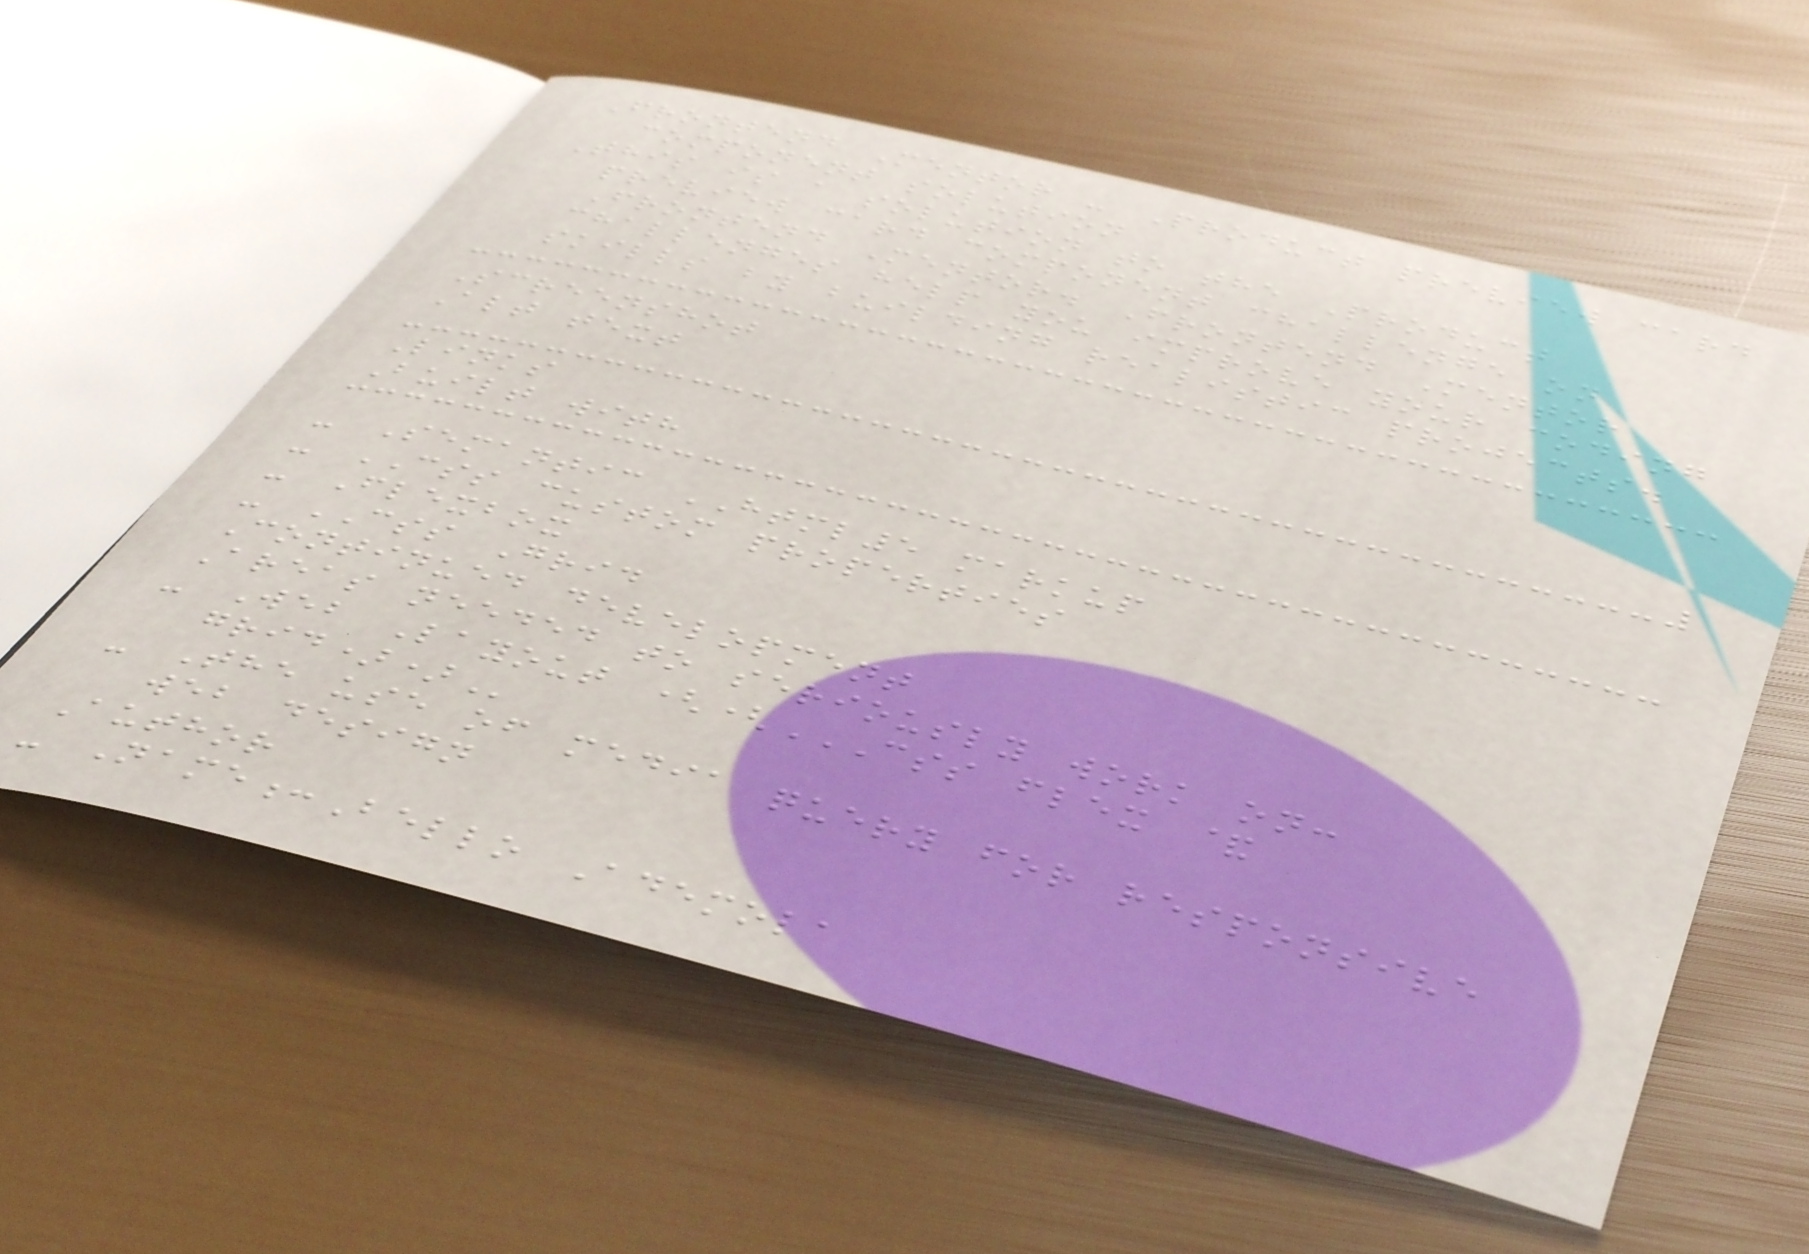Frontend Mentor - Product preview card
component solution
This is a solution to the Product
preview card component challenge on
Frontend Mentor. Frontend Mentor
challenges help you improve your coding
skills by building realistic projects.
Screenshot
Alt text
Links
Built with
- Semantic HTML5 markup
- CSS custom properties
- Flexbox
- CSS Grid
Continued development
Areas needed to seriously work on:
- Web Layout ((CSS FLEX &
GRID))
- The use of media query for responsive
web design
Author
- Name:Bello Ademola
